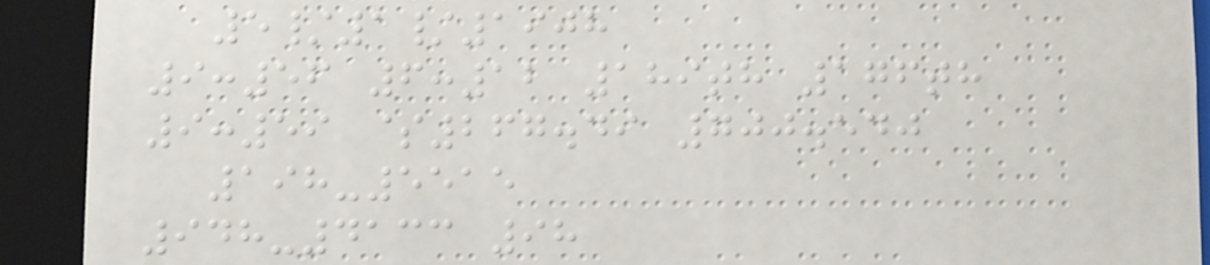5/1/1908
9:56 6:12 189th 176th
9:59 $267.49 700.540
198-5515
948-4133 98
